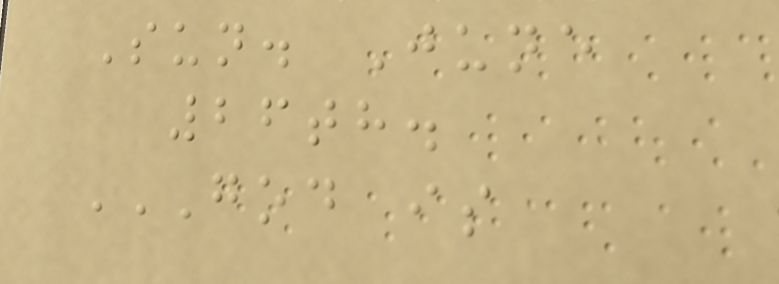Sun. June
26th.
GOD IS
